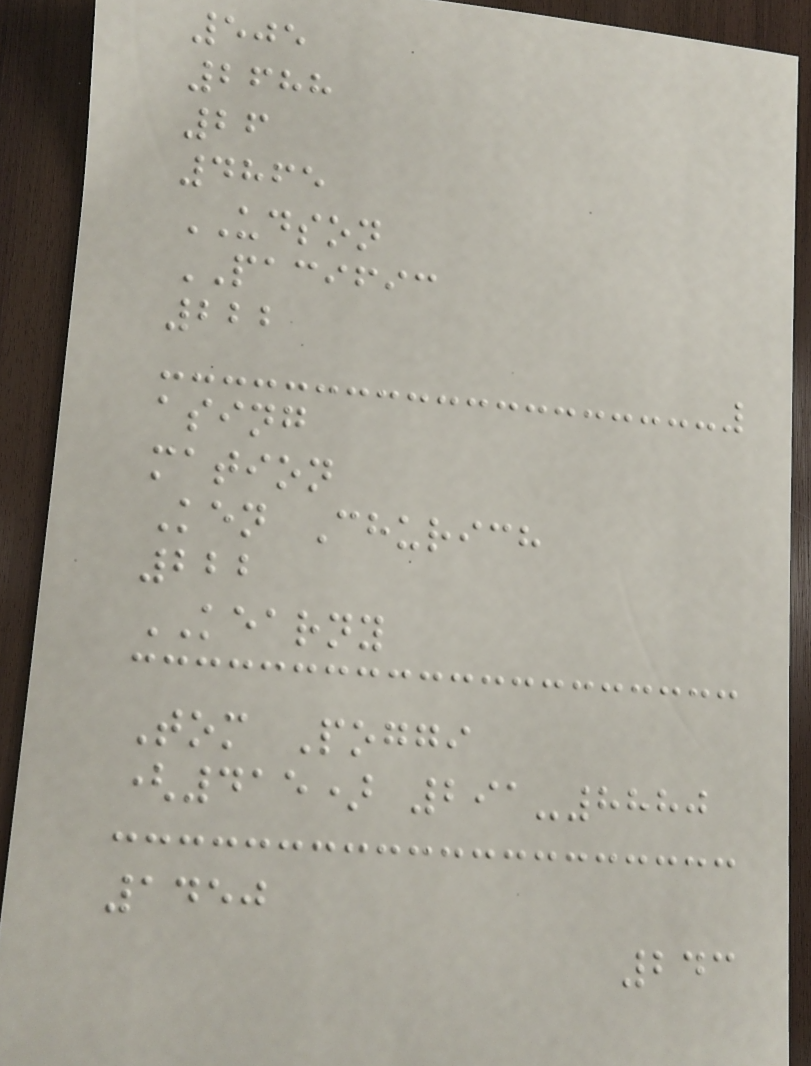505
2688
26
4865
UDSON
PACIFIC
222
asing
mation
Ken Churich
222
KEARNY
Tom Poggi
(415) 291-8880
1450
243
